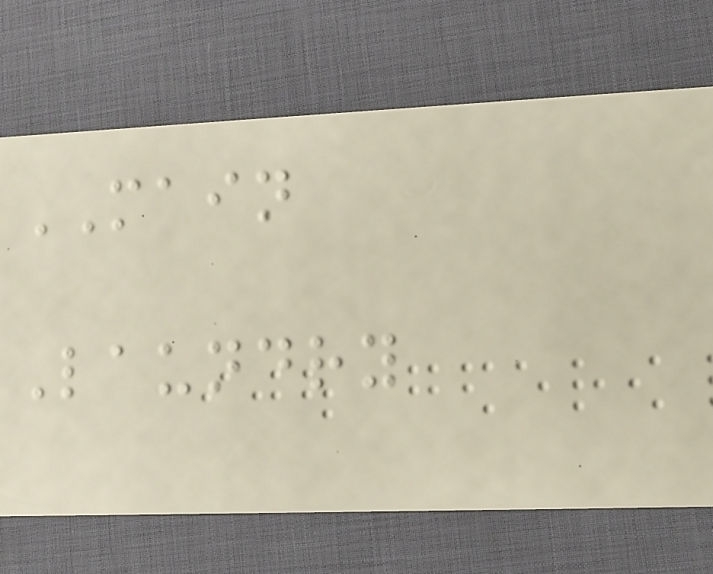MAIN
Laundry
